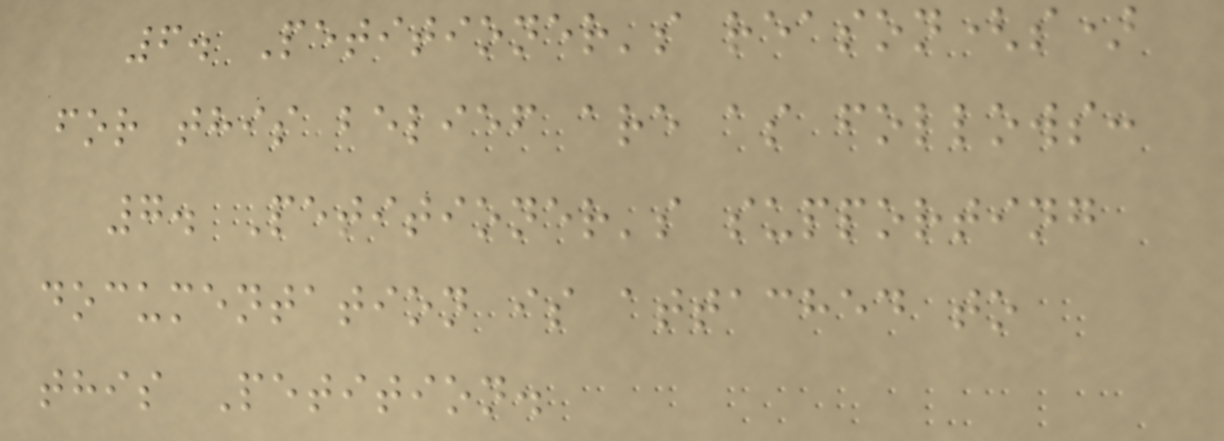6. Petitioner's reason(s)
for this belief are as follows:
7. Petitioner's supporting
documentation is attached to
this Petition.
